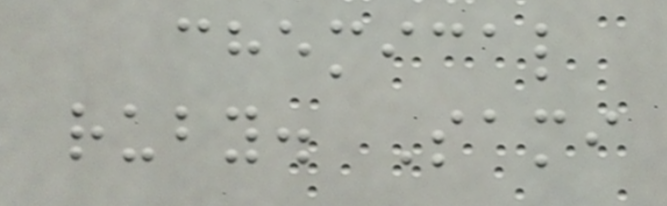chemical
ruby. Sami
